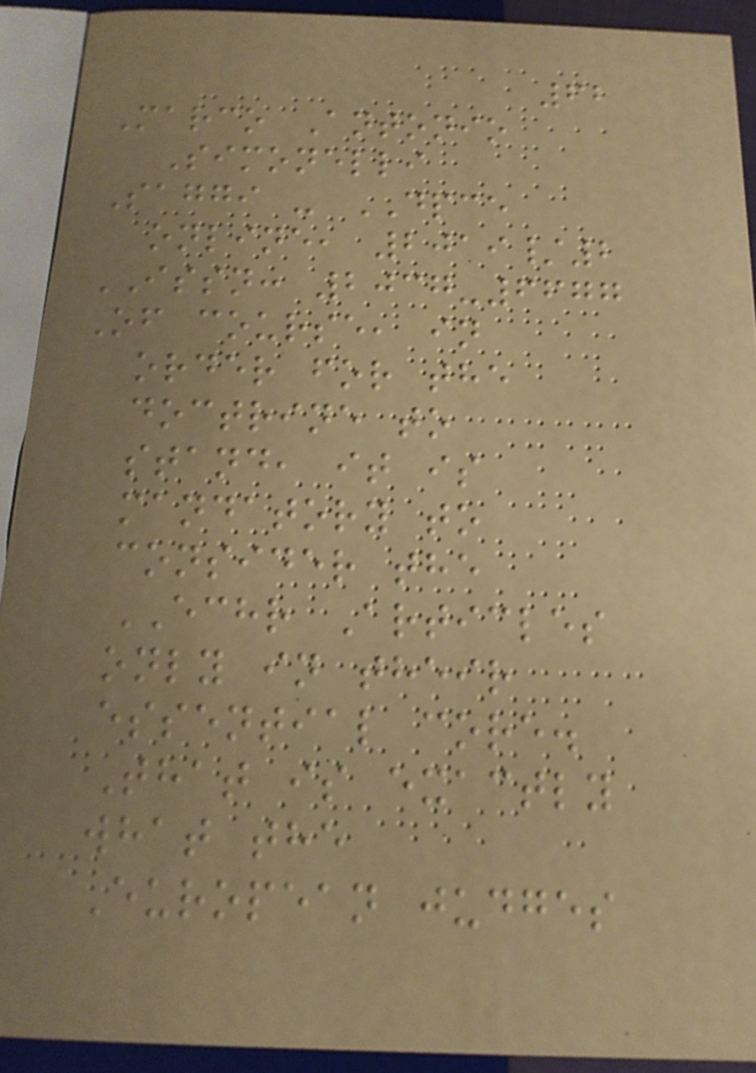62
Marco Antonio
Simonelli
Saggi - DPCE
online, 2019/2
ISSN: 2037-6677
Of course, in
order for the
doctrine to
stand, it is
mandatory to
consider the
ECHR Articles
only in their
essential core.
That is exactly
what the
European judges
